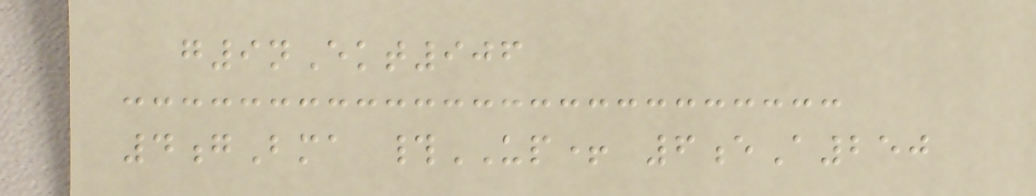g9nEkt906
4gBma #UP+ 6eA250
